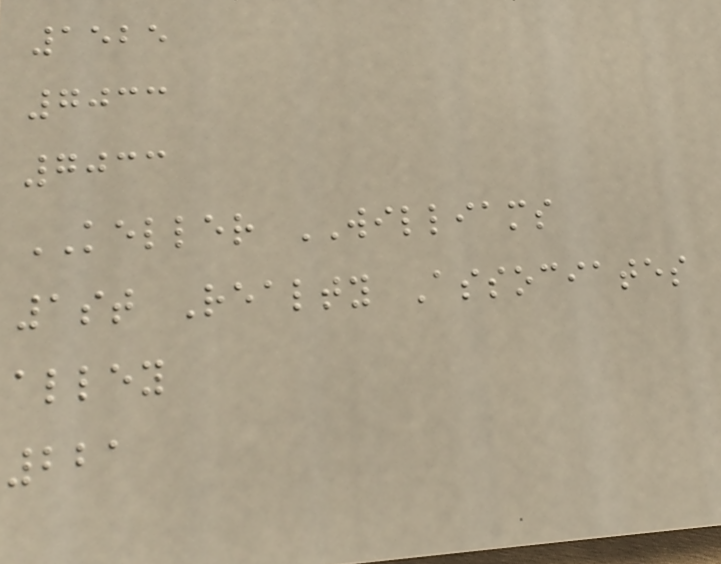1525
7033
7033
KELLER WILLIAMS
1st Realty Associates
alley
221
